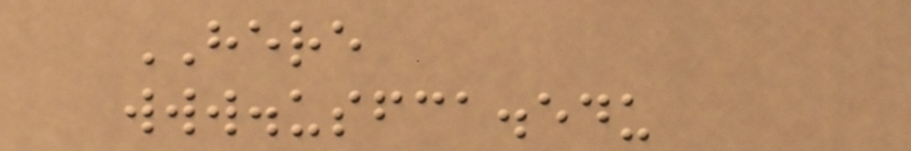HERE
www.usfca.edu
